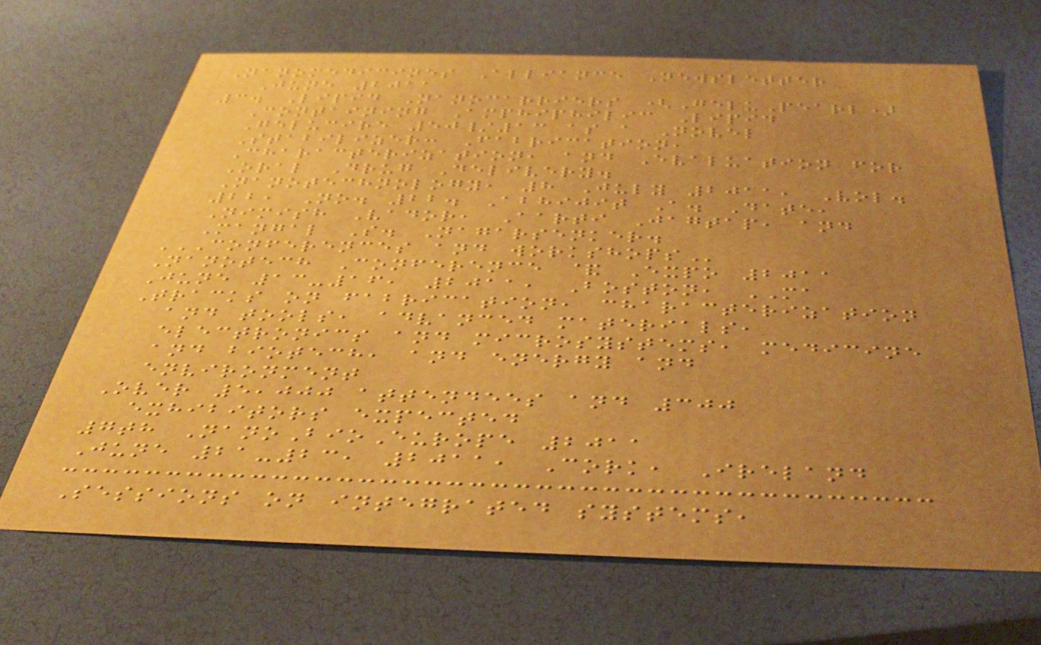Nanomedicines Alliance Newsletter
June 2011
3. Lipid Nanocarriers (GeluPearl)
Containing Amphiphilic Lipid
Gelucire 50/13 as a Novel
Stabilizer: Fabrication,
Characterization, and Evaluation for
Oral Drug Delivery.
Nanotechnology, 8 July 2011, Vol.
22, No. 22. Abhijit A. Date,
Nimish Vador, Aarti Jagtap, and
Mangal S. Nagarsenker.
CONFERENCES AND WORKSHOPS
Nanotech Conference & Expo 2011
June 13-16, 2011, Boston, MA
Tracks on fabrication, characterization
and tools, advanced materials,
electronics and microsystems, medicine
and biotech, and energy and
environment
Over 5,000 attendees and 300
exhibitors expected
7th NanoBioEurope 2011
June 21-23, 2011, Cork, Ireland
Sessions on integrated systems,
